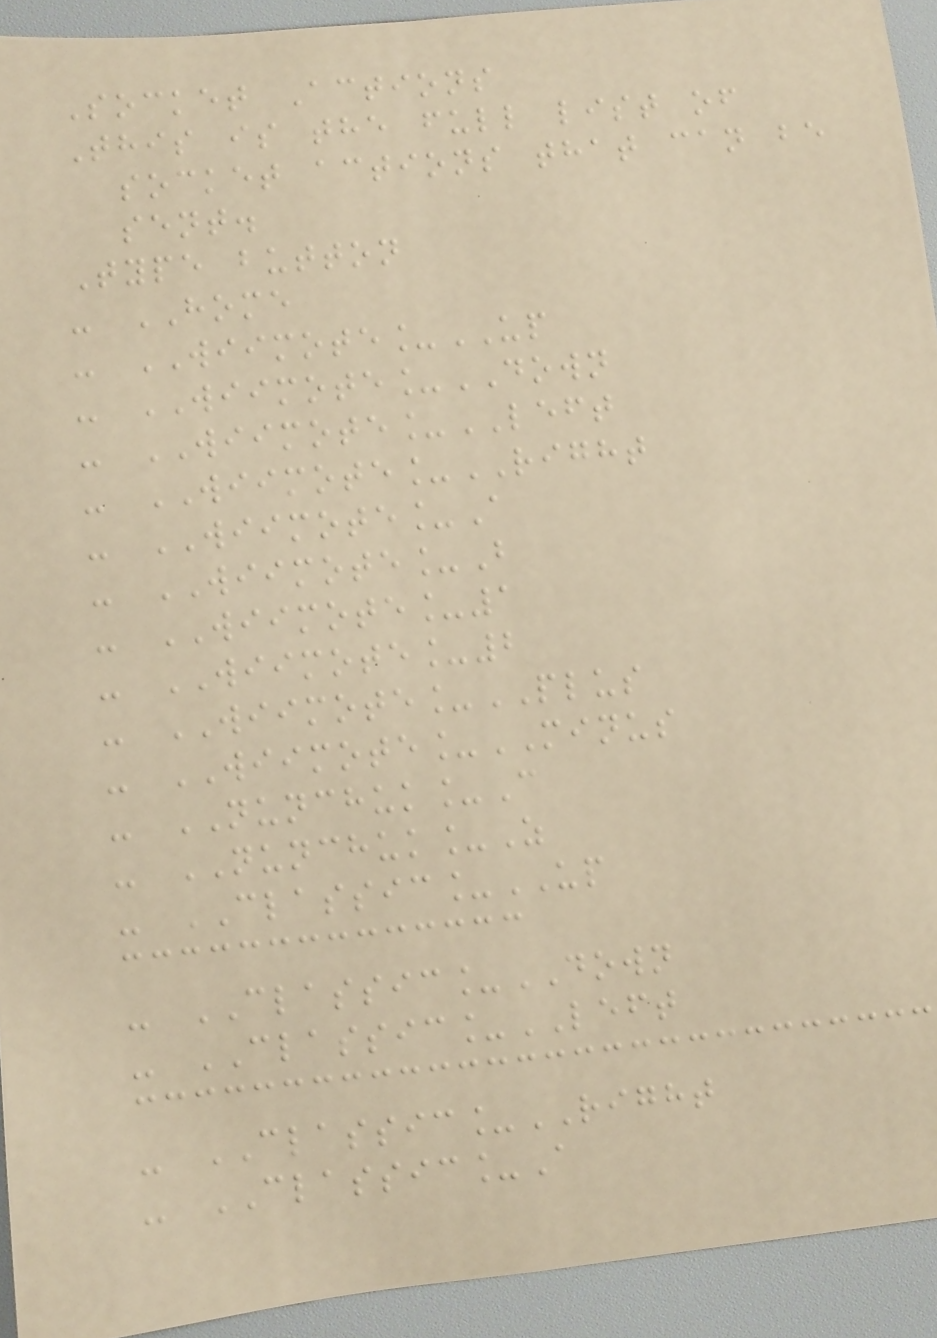Socket Actions
This is the full list of
socket actions that can be
sent.
Type button
- HOME
- WIIMOTE_UP
- WIIMOTE_DOWN
- WIIMOTE_LEFT
- WIIMOTE_RIGHT
- WIIMOTE_A
- WIIMOTE_B
- WIIMOTE_1
- WIIMOTE_2
- WIIMOTE_PLUS
- WIIMOTE_MINUS
- NUNCHUK_C
- NUNCHUK_Z
- CLASSIC_UP
- CLASSIC_DOWN
- CLASSIC_LEFT
- CLASSIC_RIGHT
- CLASSIC_A
